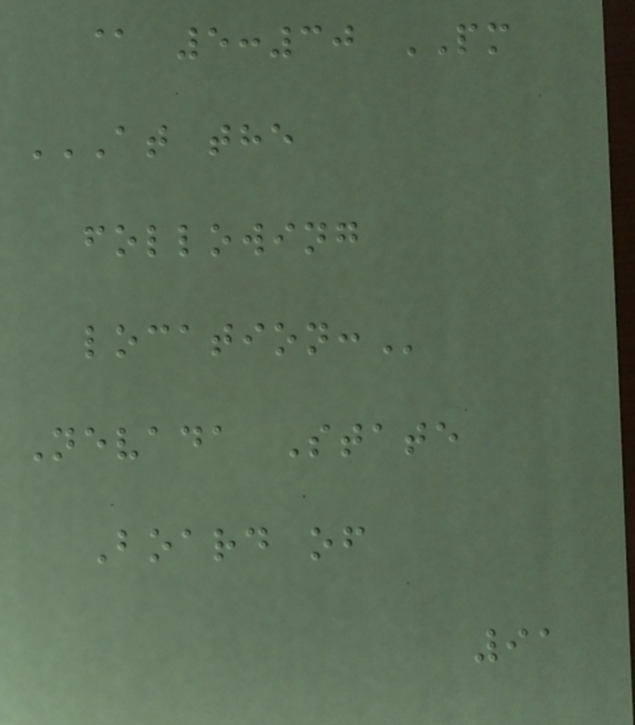@ 5:30 PM
AT THE
FOLLOWING
LOCATION:
Nevada State
Board of
91
